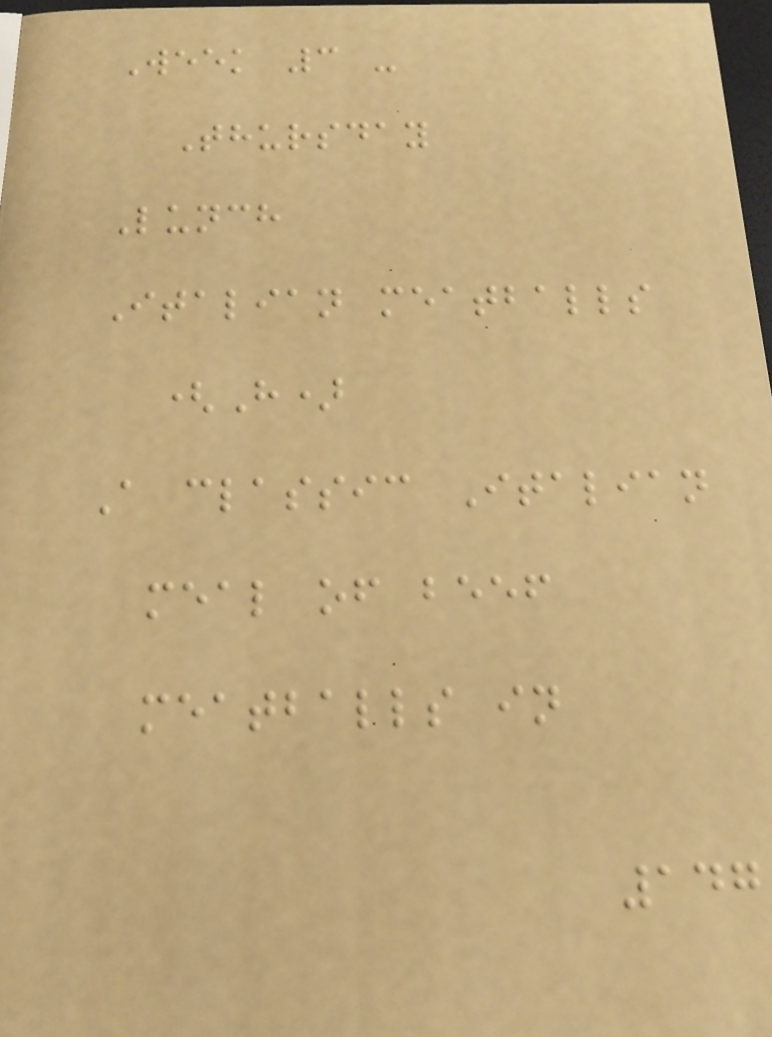Week 3 -
Thursday
Lunch
Italian meatballs
(H)
A classic Italian
meal of beef
meatballs in
147
